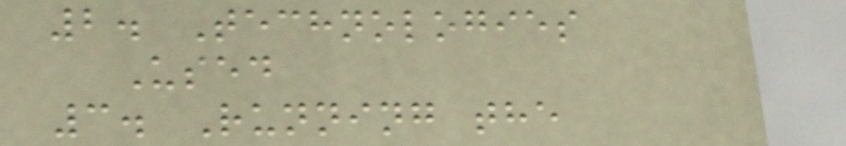2. Technologies
Used
3. Running the
